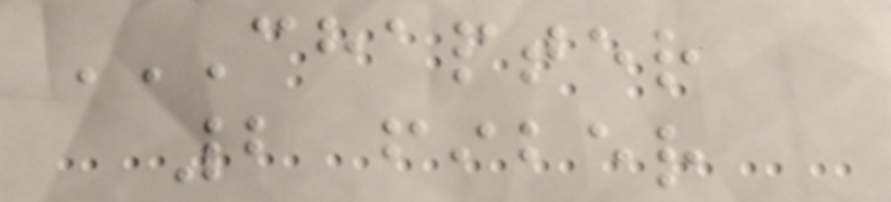CHAPTER
2 FIBER
